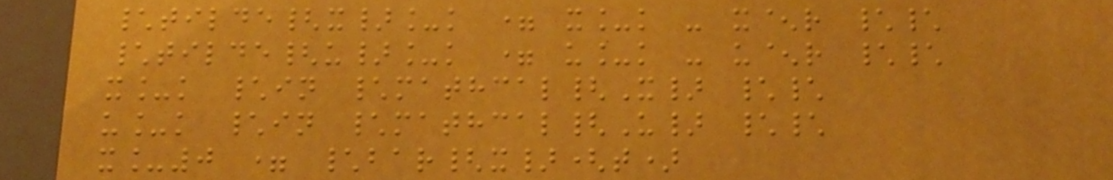\tilde{x}_k = x_k - x^r \\
\tilde{u}_k = u_k - u^r \\
x_k \in \mathcal{X} \\
u_k \in \mathcal{U} \\
x_0 = \bar{x}(t)
